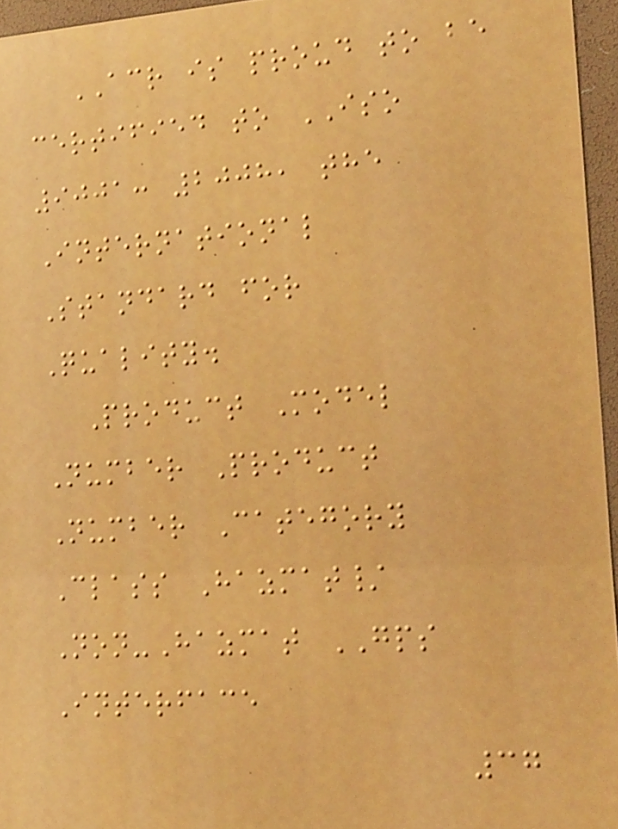ACR is proud to be
certified to ISO
9001: 2008, the
International
Standard for
Quality.
Product Model
Number Product
Number Category
Class Hazmat/
Non-Hazmat GPS
Interface
37
